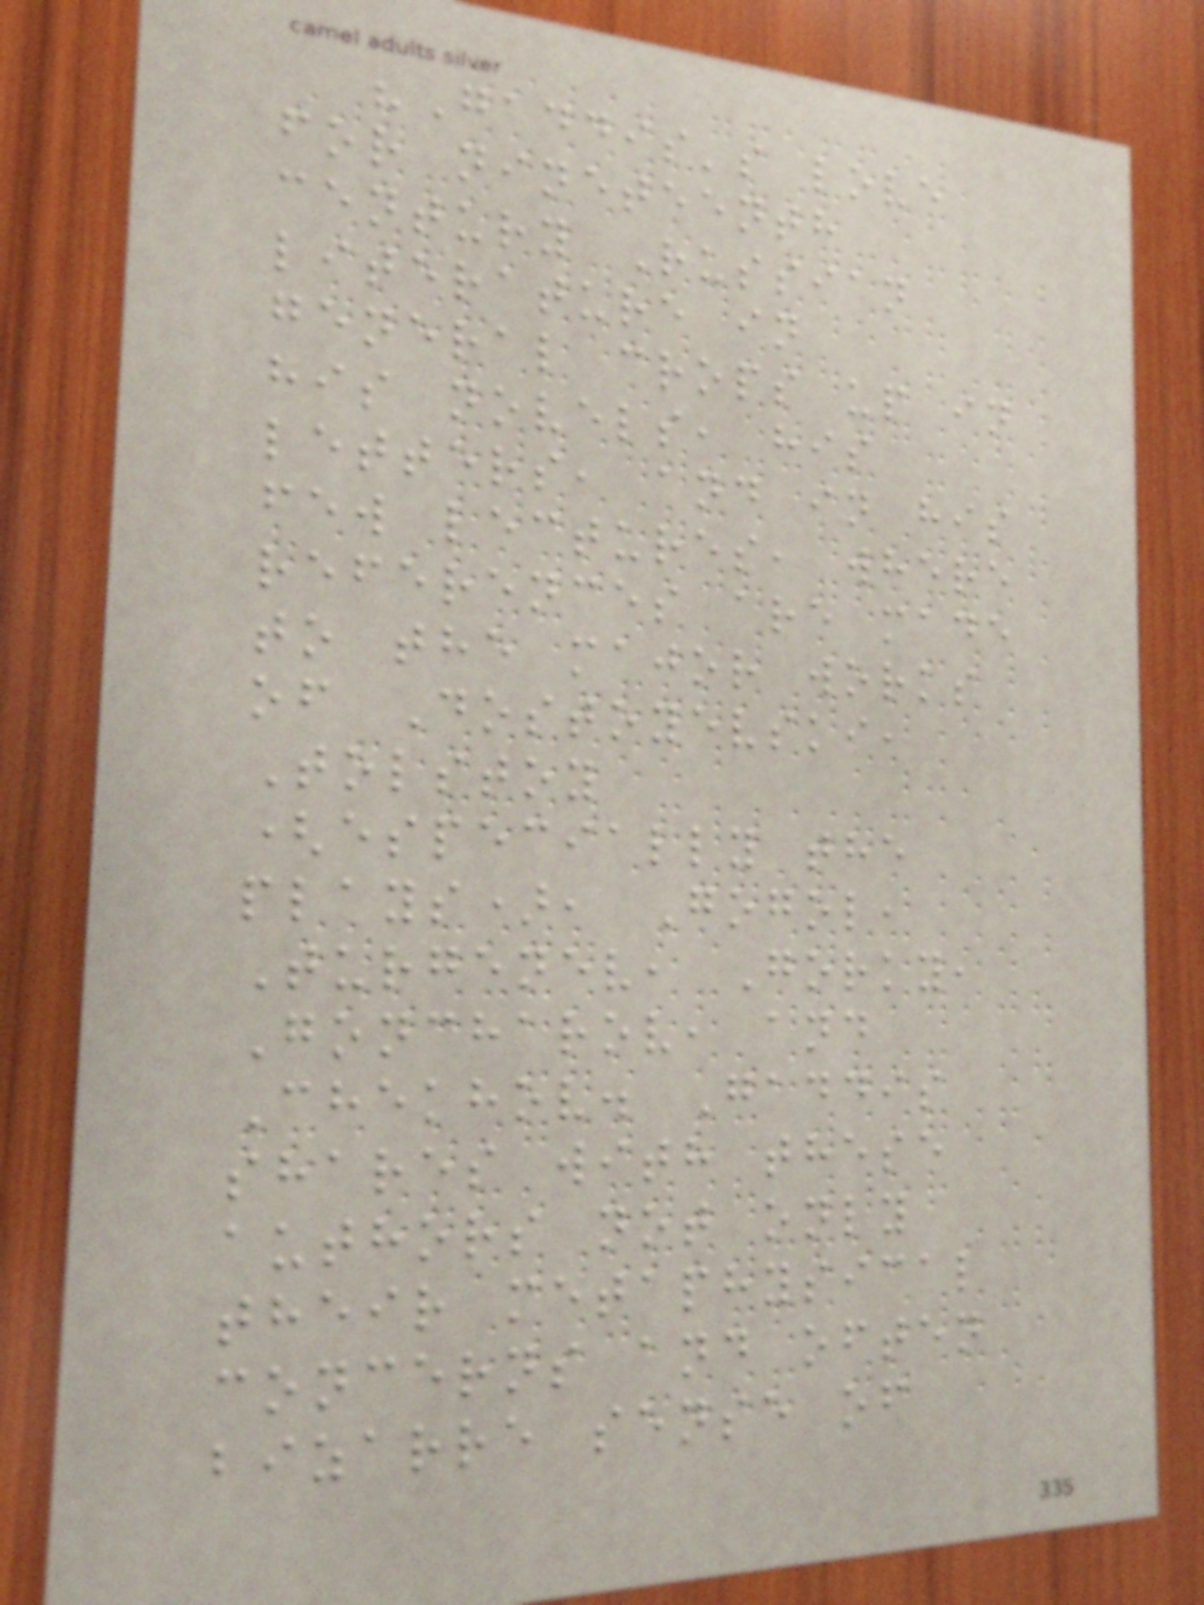"Gaddis's love
for nineteenth
century Russian
literature in
general crops up in
his novels, his
letters, and in his
few lectures, where
references are made
to the major works
of Dostoyevski,
Tolstoy
(especially the
plays), Gogol,
Turgenev, Gorky,
Goncharov, and
Chekhov. Gaddis
shares with these
authors not only
their metaphysical
concerns and often
bizarre sense of
